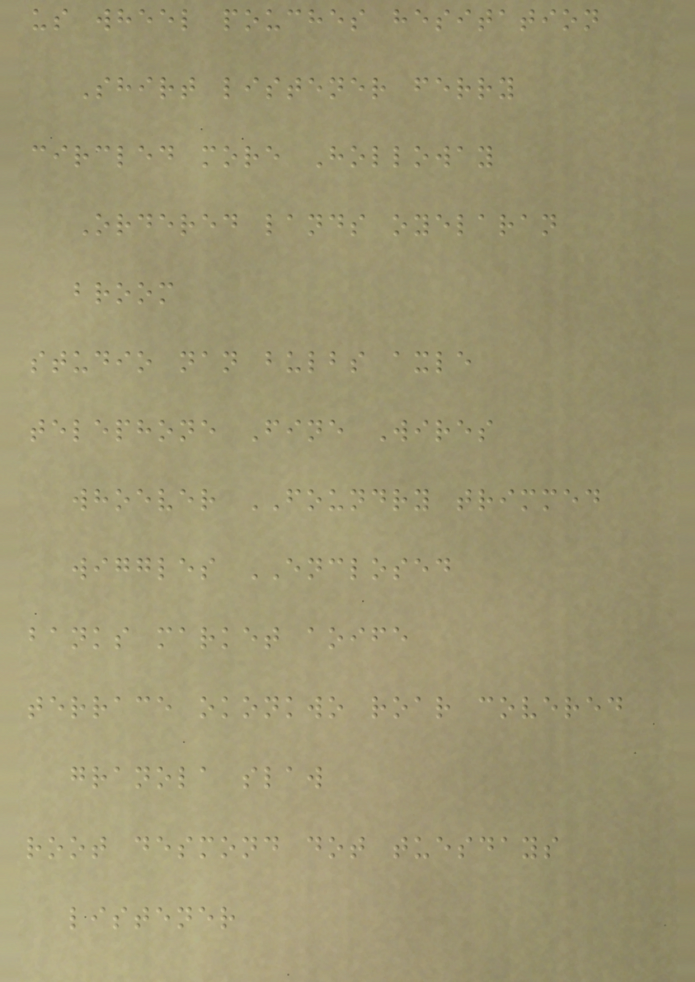us wheel pouches hesitation
Shirt listener ferry
circled more Holloway
Ordered lands oyelaran
broom
studio nan bulbs axle
telephone Fine Wires
whoever FOUNDRY trimmed
wiggles ENCLOSED
banks market aoife
terrace okonkwo roar covered
granola slaw
root desmond dot tuesdays
listener
